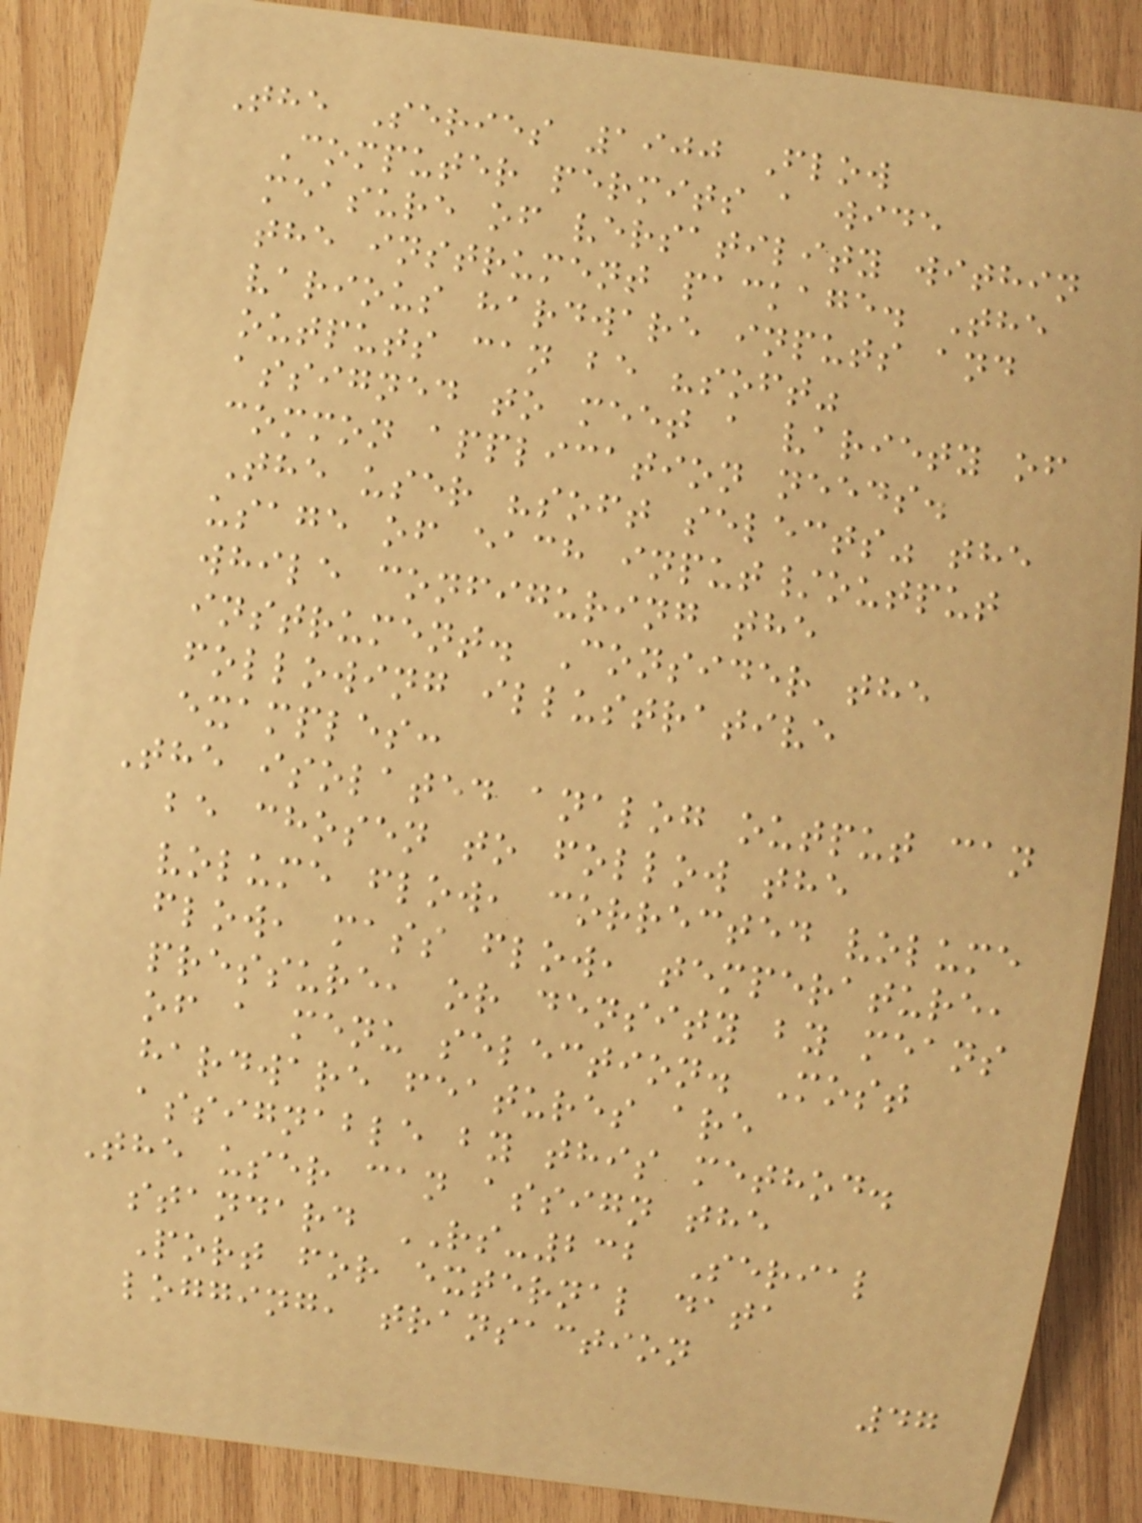The Series 1900 Flow
Computer permits a wide
measure of versatility within
the instrument package. The
various hardware inputs and
outputs can be "soft"
assigned to meet a variety of
common application needs.
The user "soft selects" the
usage of each input/output
while configuring the
instrument. Consider the
following illustrative
examples:
The isolated analog output can
be chosen to follow the
volume flow, corrected volume
flow, mass flow, temperature,
pressure, or density by means
of a menu selection. Most
hardware features are
assignable by this method.
The user can assign the
standard RS-232 Serial
Port for external data
logging, transaction
47
